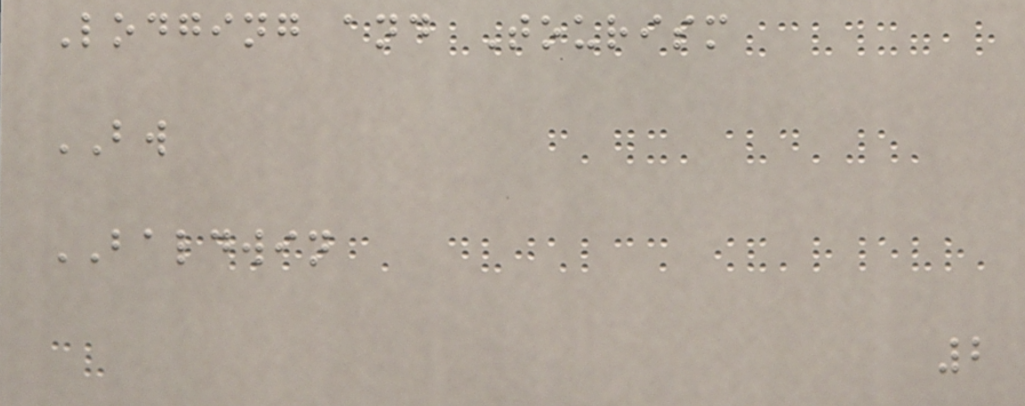Lodging and Tourism
BW
BALDWIN
2
